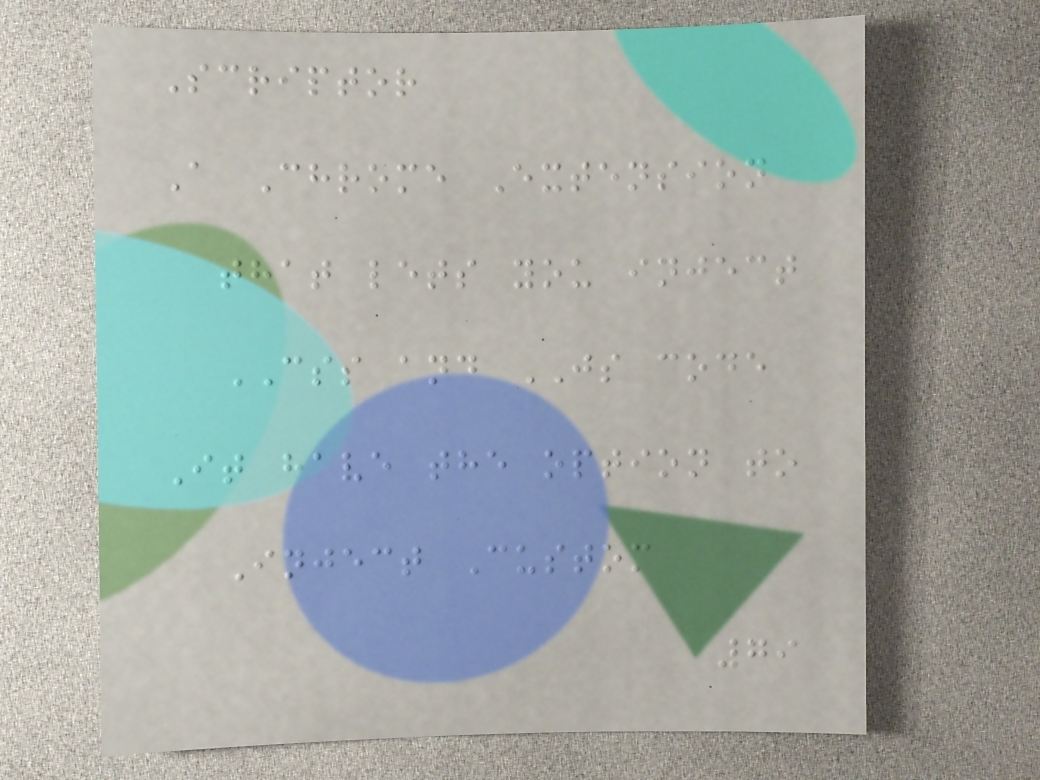Scriptor
A Chrome Extension
that lets you inject
CSS and JS code
It have the option to
Inject Custom
79
